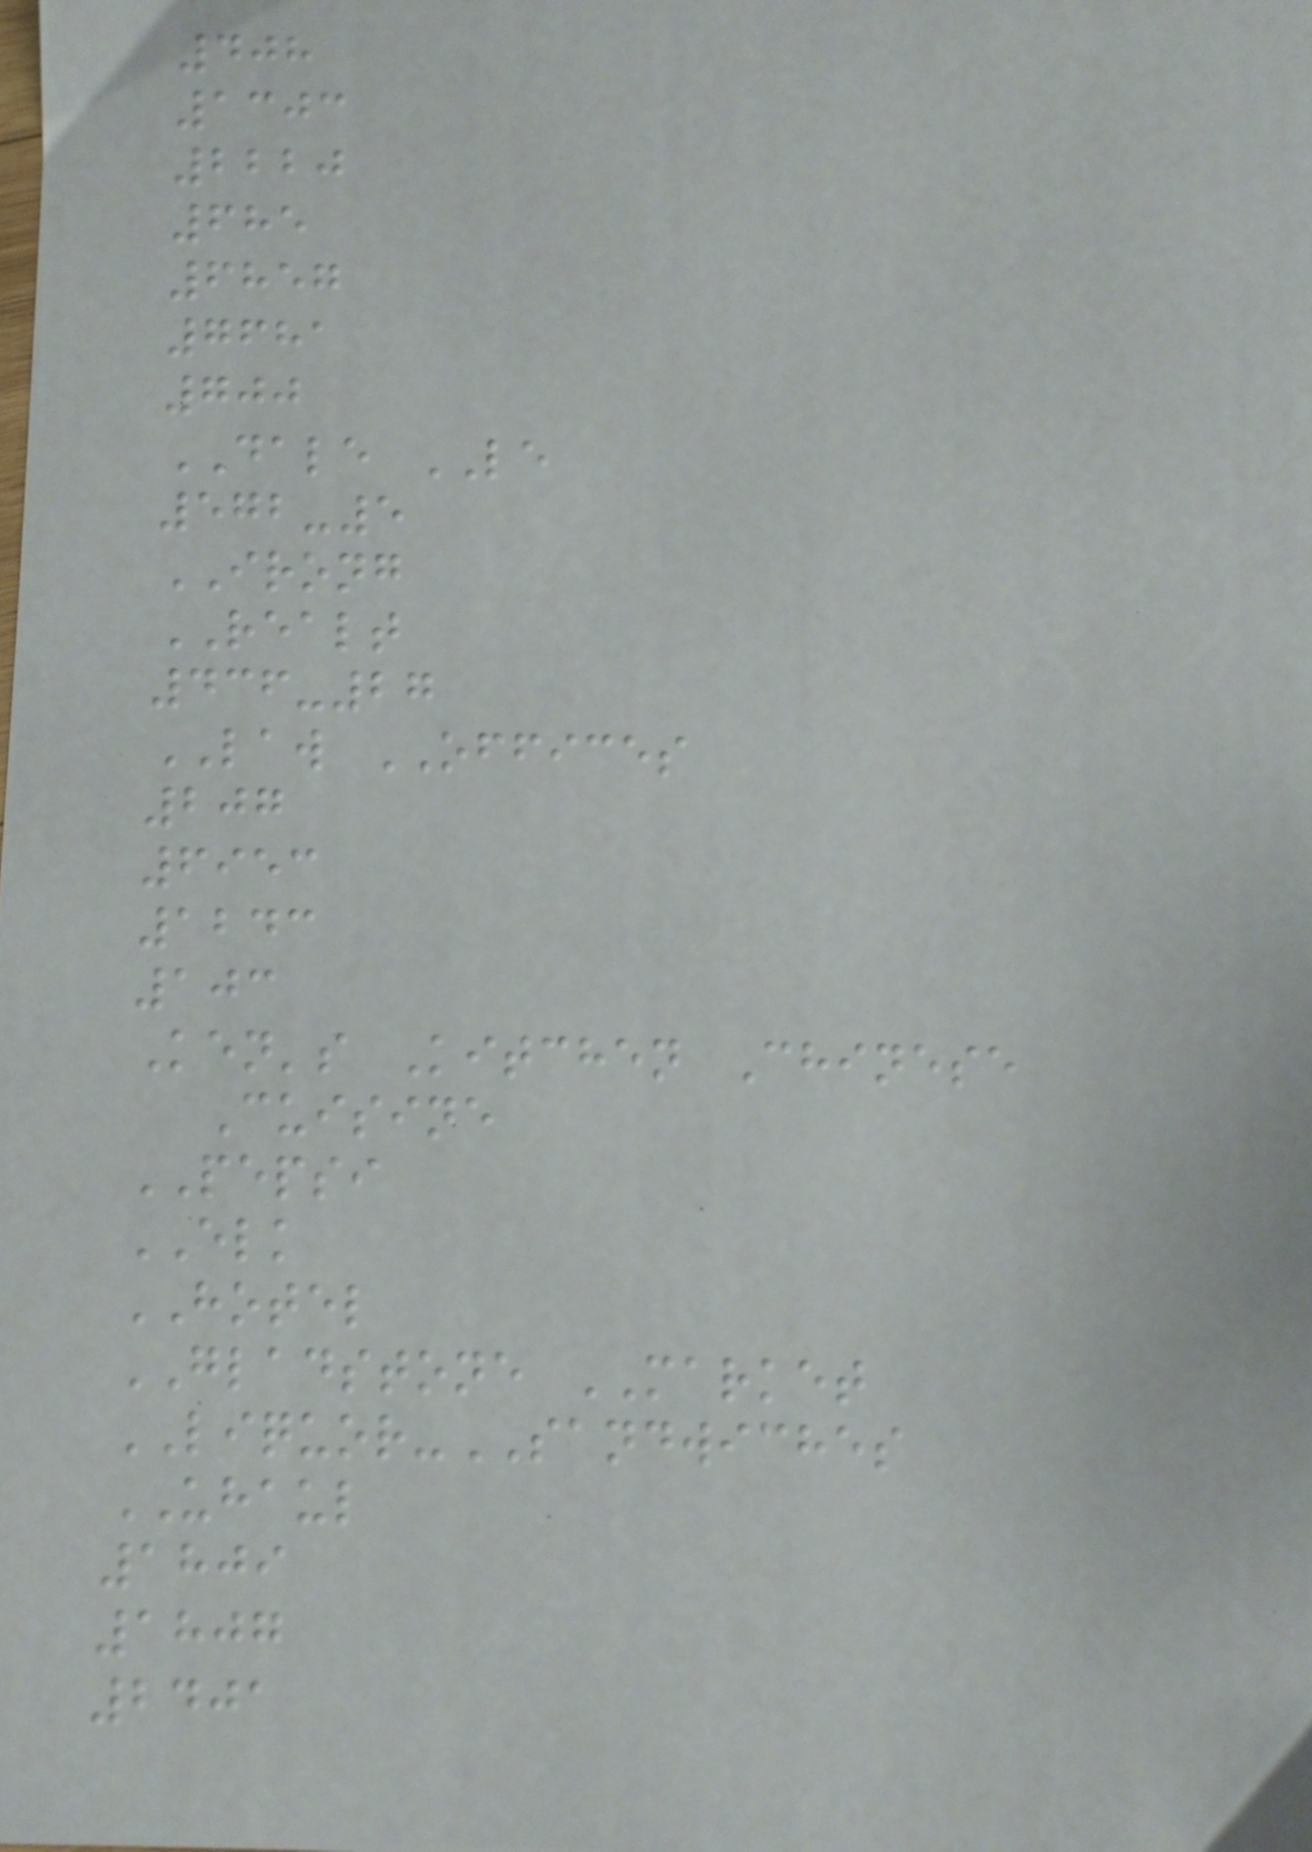408
1303
2220
685
6857
7681
700
DALE LE
572-5
IRONG
REALT
436-27
LAW OFFICES
207
6953
1243
103
Ken's Kitchen Chinese
Cuisine
PEPSI
ELK
HOTEL
GLADSTONE MARKET
LIQUOR-SANDWICHES
UHAUL
1809
1807
2401
